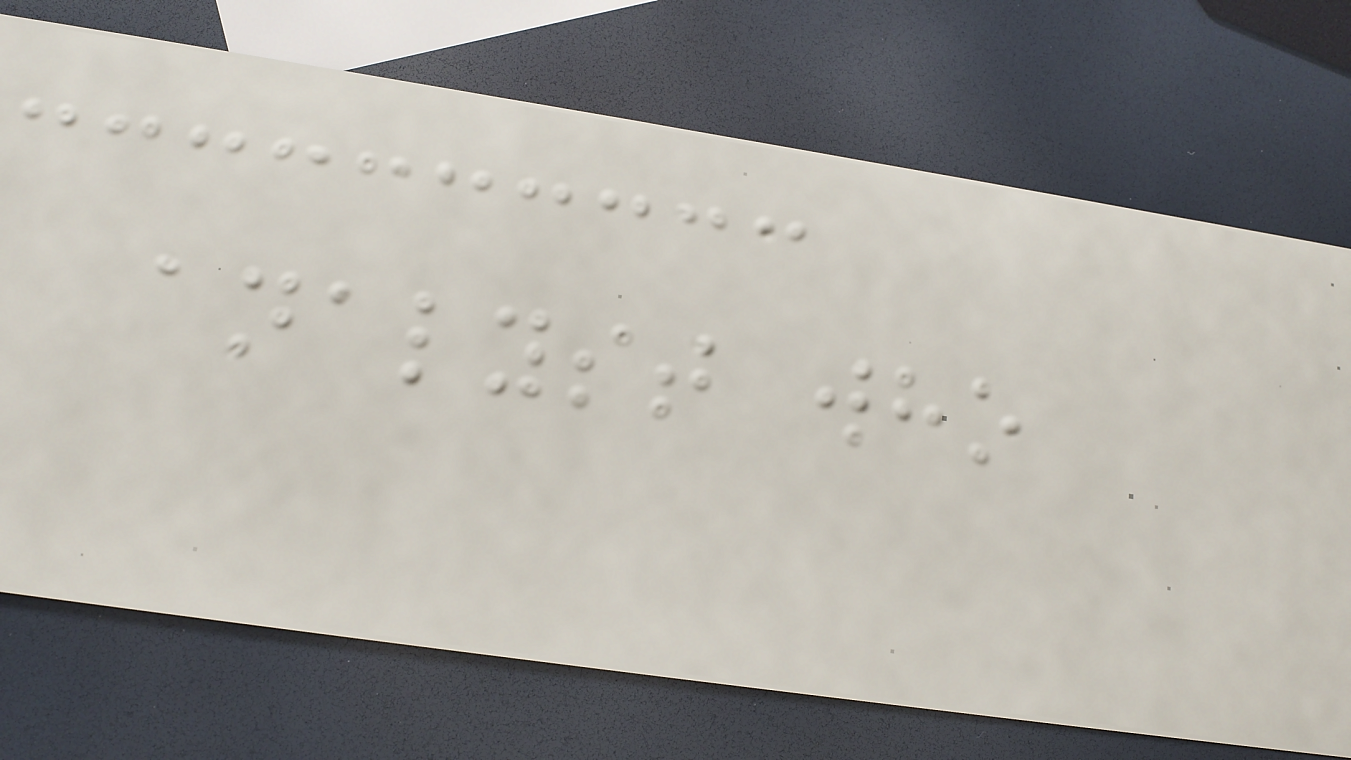analyst who
